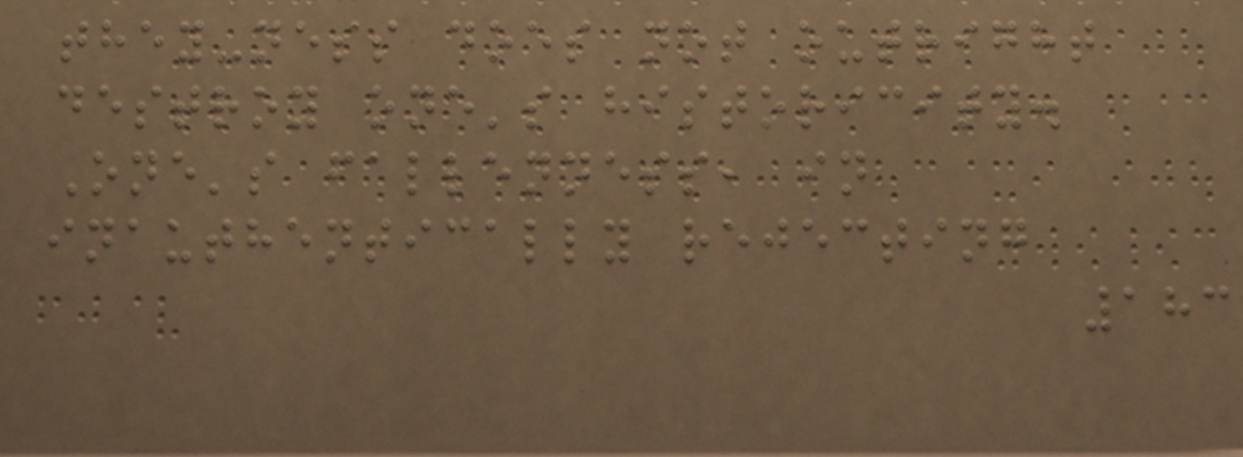they-ness does not outright
destroy one's historicity.
One's fallenness, in
inauthentically rejecting
183
